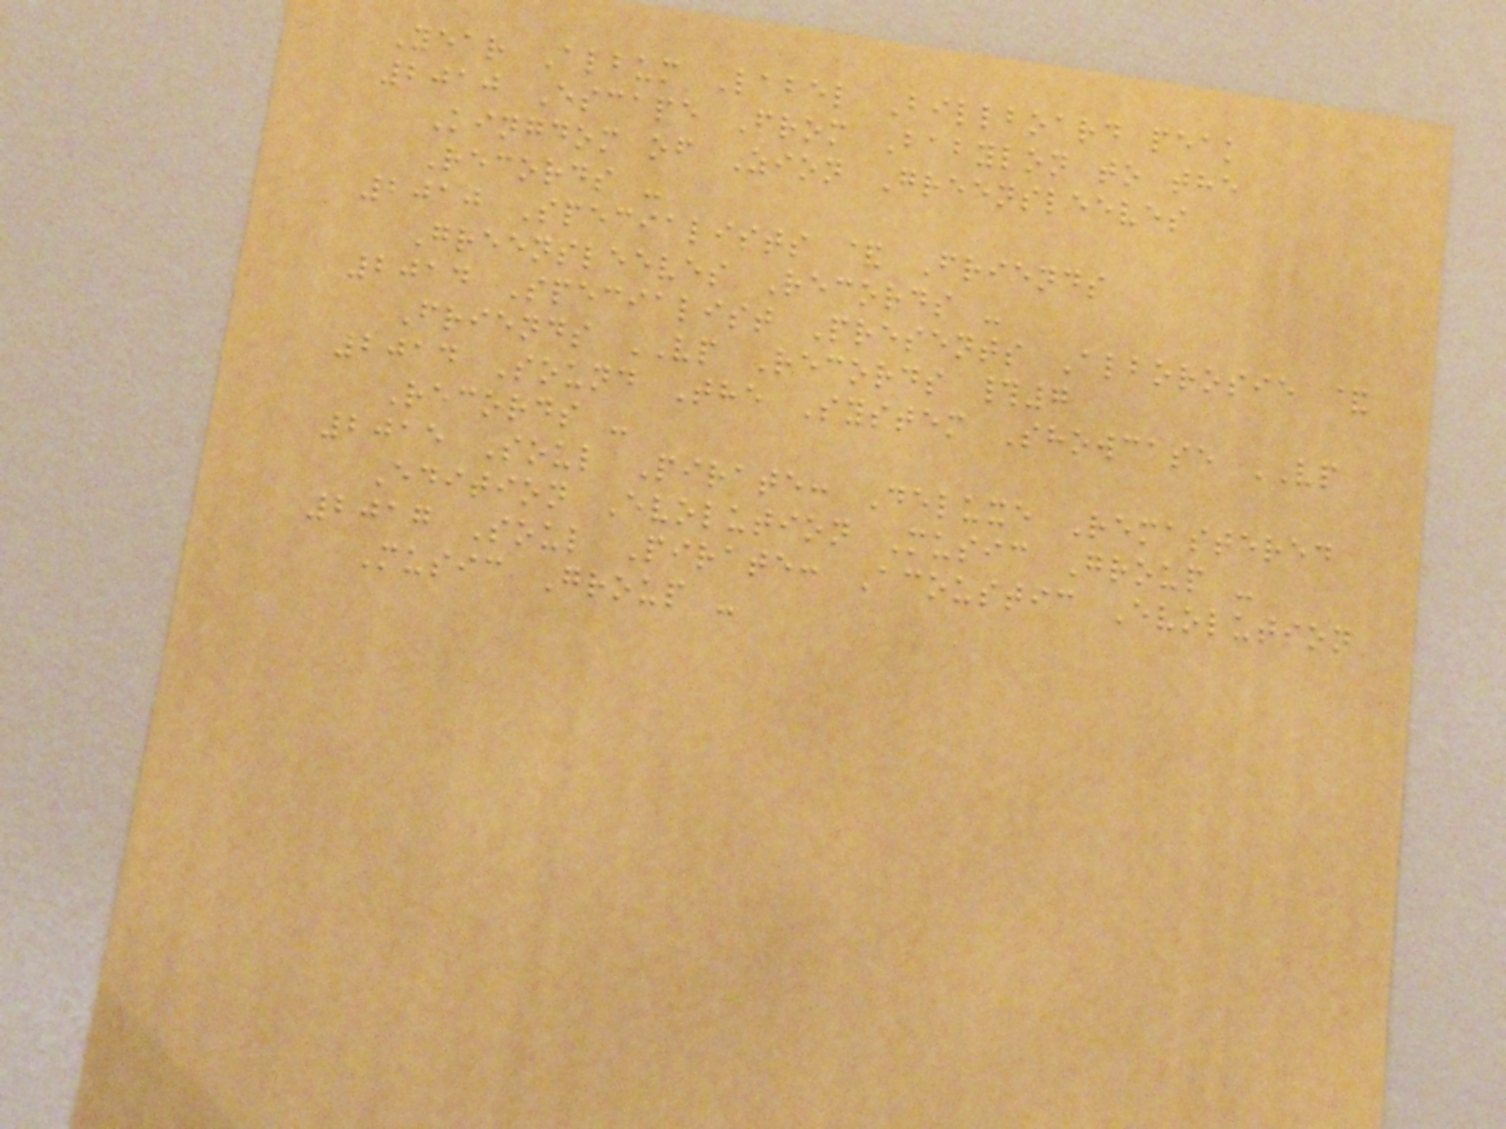Year Album Label Billboard peak
2010 Escape From Babylon to the
Kingdom of Zion Greensleeves
Records -
2010 Specialists & Friends
Greensleeves Records -
2014 Specialist Presents Alborosie &
Friends VP Records #7
2014 Sound The System Showcase VP
Records -
2015 Soul Pirate: Deluxe Remastered
Edition Evolution Music Group -
2017 Soul Pirate: Acoustic Evolution
Music Group -
